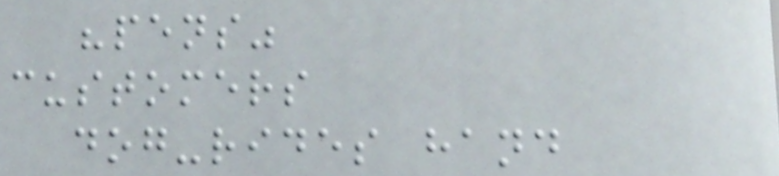"pens"
customers
dog-rides hand
